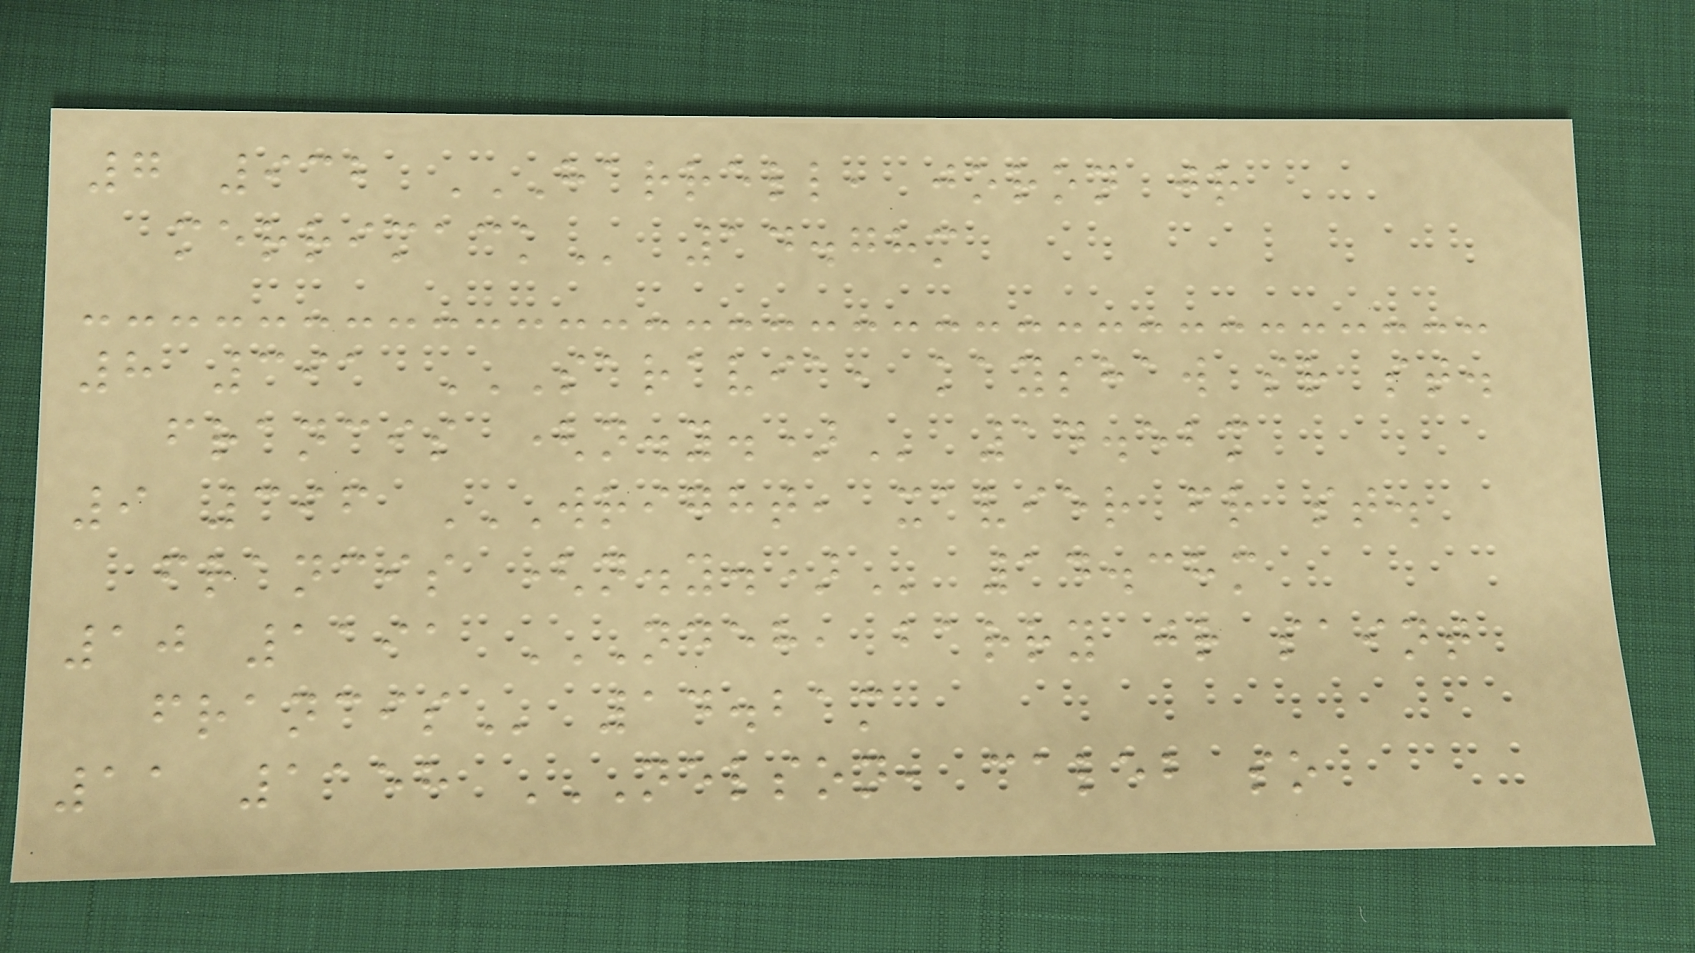7 932 HARRELL, JORON JR
MERRIMACK 14.78m
8 391 SARAVIA, KAYSHAW SR ST.
FRANCIS (N.Y.) 14.52m
9 396 WRIGHT, XAVIER FR ST.
FRANCIS (N.Y.) 14.38m
10 1191 NDEH, BARRY JR SAINT
FRANCIS 14.21m
11 1158 NELSON, CALEB SO
